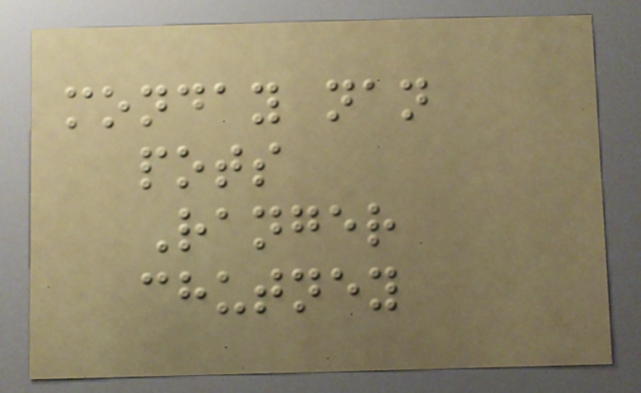monday nan
pots
Ranger
chutney
